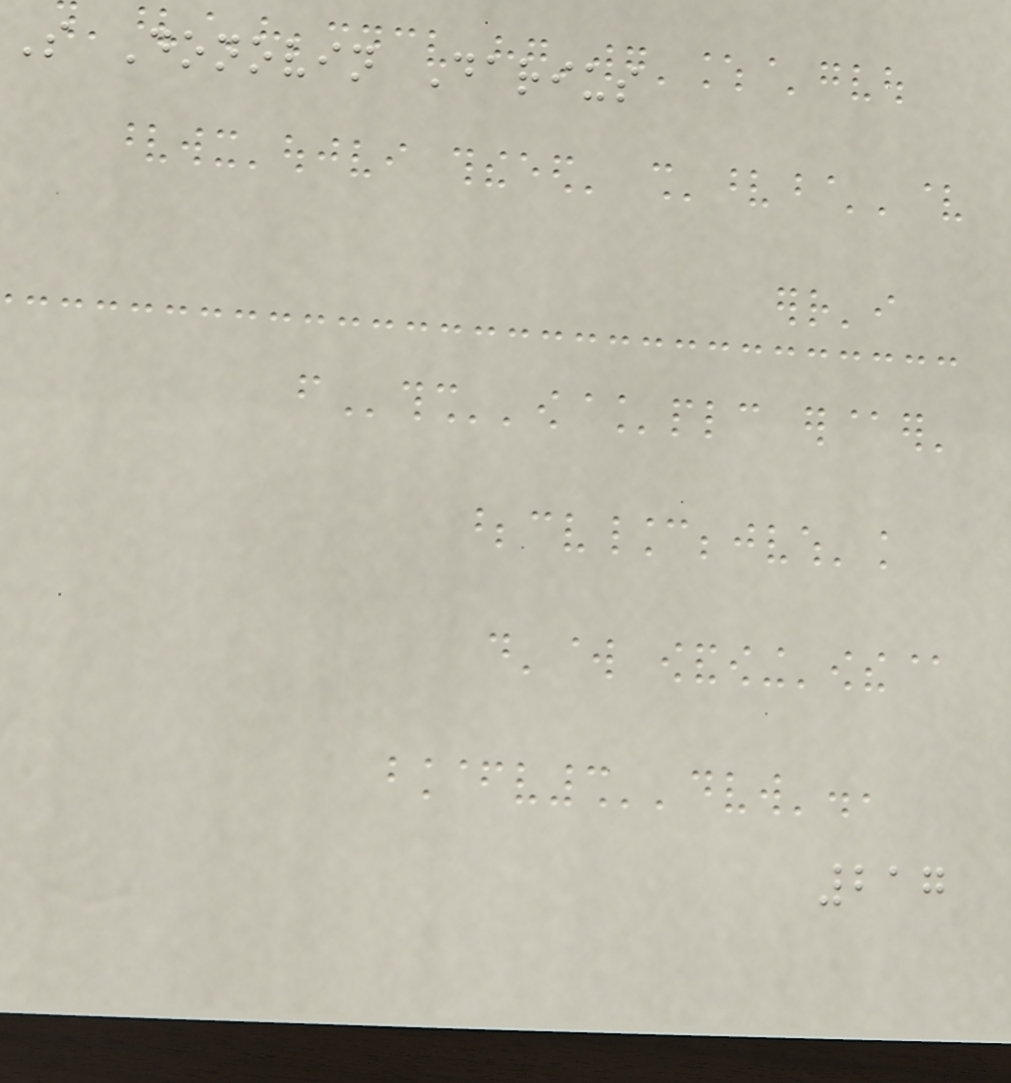S Donovin Darius
217
